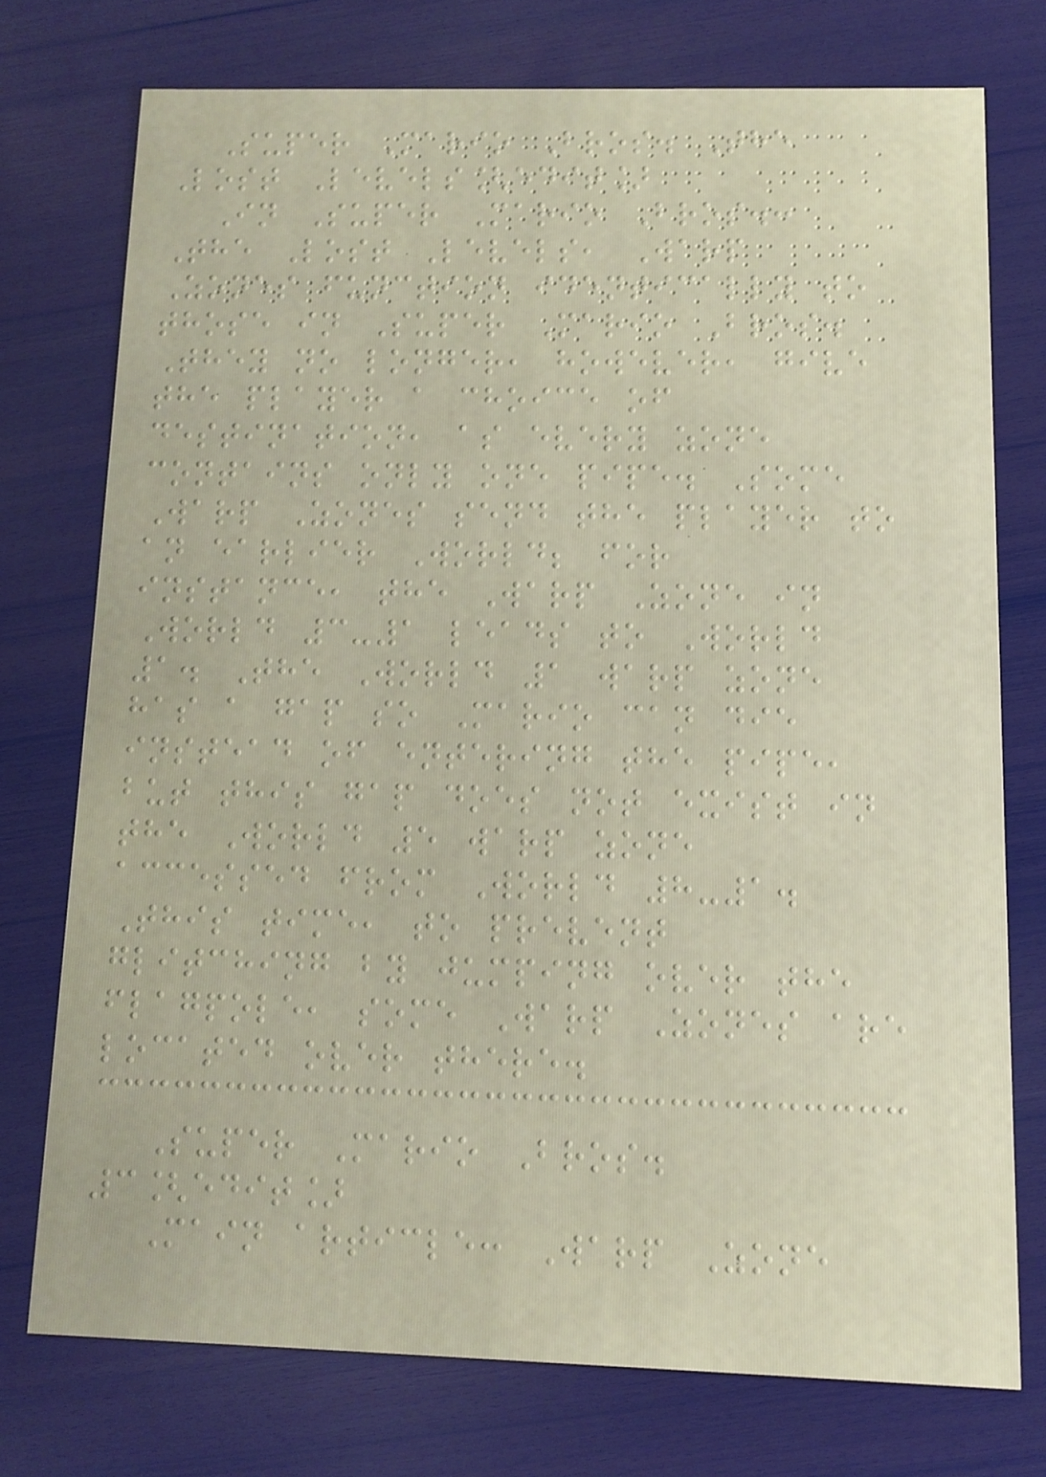Super Mario Bros. The
Lost Levels[edit]
In Super Mario Bros.:
The Lost Levels, Warp
Zones function identically to
those in Super Mario Bros.
They no longer, however, give
the player a choice of
destination, as every zone
contains only one pipe. Some
Warp Zones send the player to
an earlier World; for
instance, the Warp Zone in
World 3-1 leads to World
1. The World 1 warp zone
has a gap so Mario can die
instead of entering the pipe,
but this gap does not exist in
the World 5 warp zone
accessed from World 8-1.
This time, to prevent
glitching by jumping over the
flagpole, some Warp Zones are
located over there.
Super Mario Bros.
3[edit]
Main article: Warp Zone
